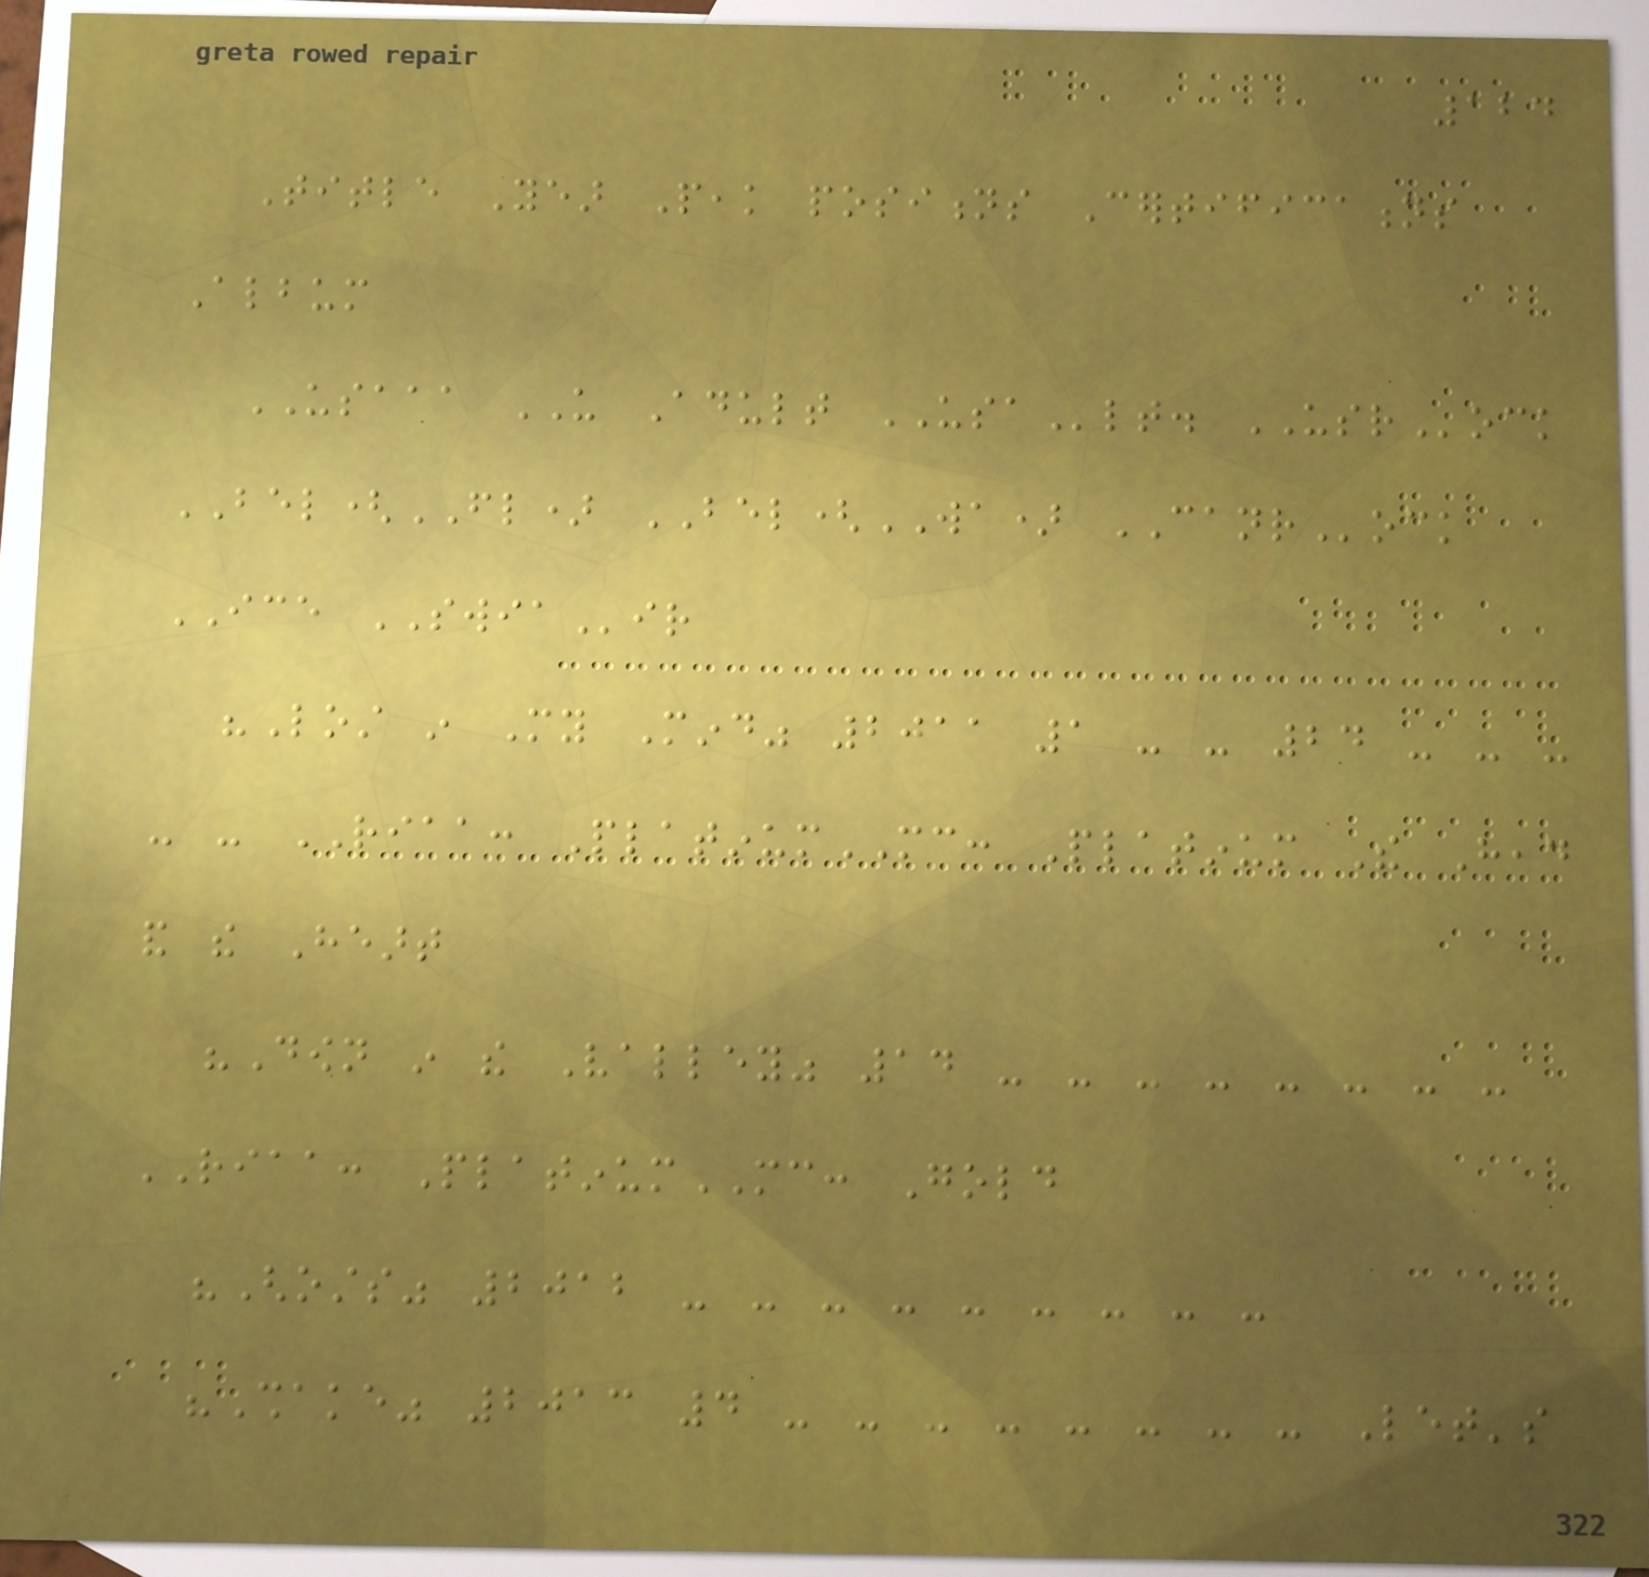124
Title Year Peak positions Certifications
Album
USAAA US Adult USAlt. USRock
BEL(FL) BEL(WA) CANRock
ICE SWIAir
"Lost in My Mind" 2011 1 - - 24 - - -
- - RIAA: PlatinumMC: Platinum The Head
and the Heart
"Down in the Valley" 14 - - - - - - - -
RIAA: PlatinumMC: Gold
"Ghosts" 2012 - - - - - - - - -
"Shake" 2013 4 - - - - - - - - Let's
